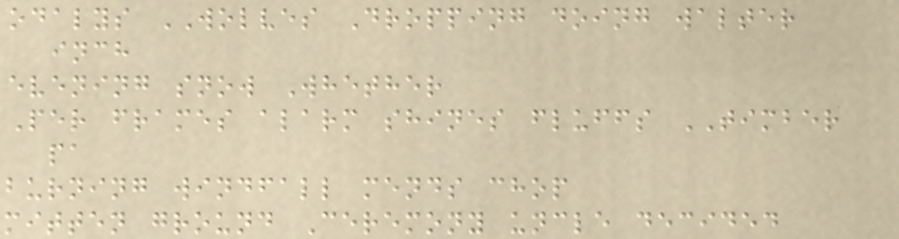odalys WOLVES Dropping doing walter
inch
evening snow Whether
Per frames alarm shines fluffs TIMBER
pa
burning windfall mends chop
mitten ground Ceremony uncle decided
